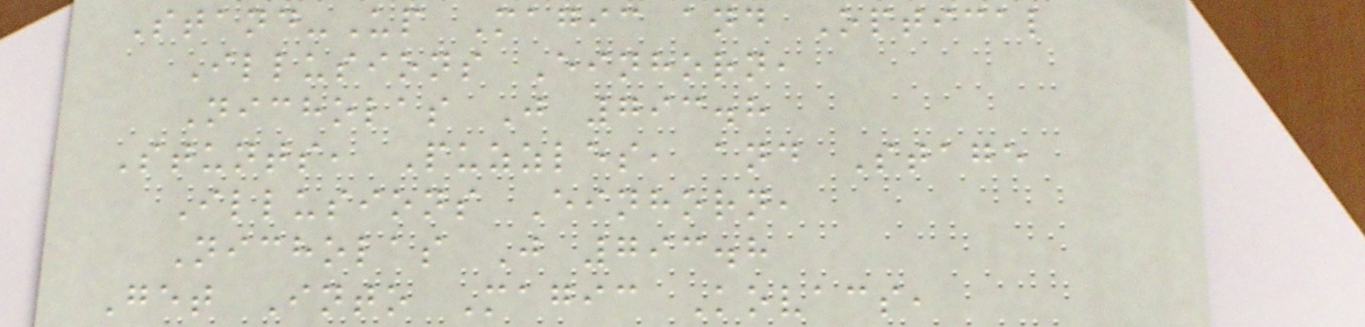Stand-Up Magic and Optical
Illusions Einhorn,
Nicholas J 793.8
Stunts, Puzzles, and Stage
Illusions Einhorn,
Nicholas J 793.8
Get Into Magic Kovacs,
